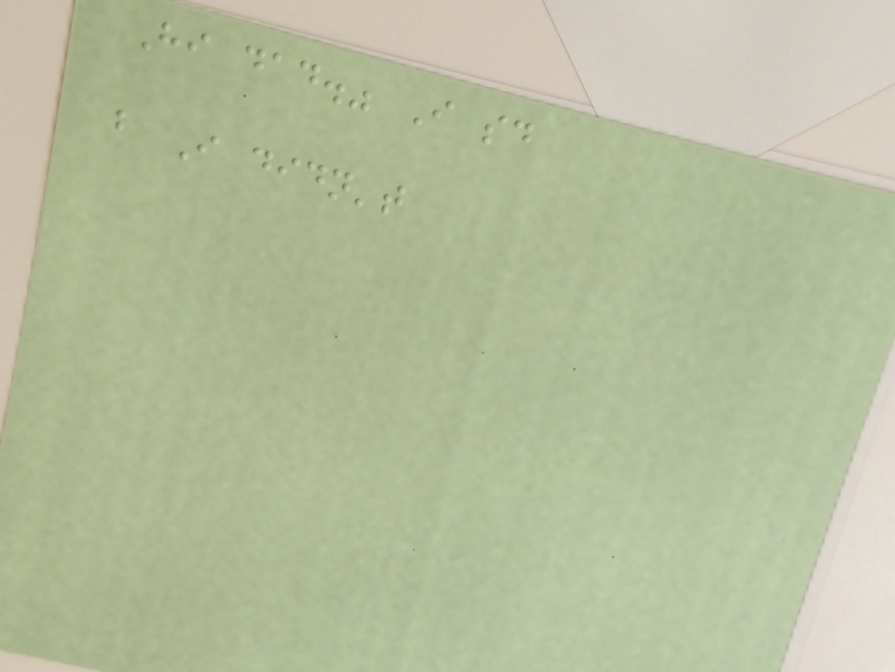Hi dad." I said
but I didn't
